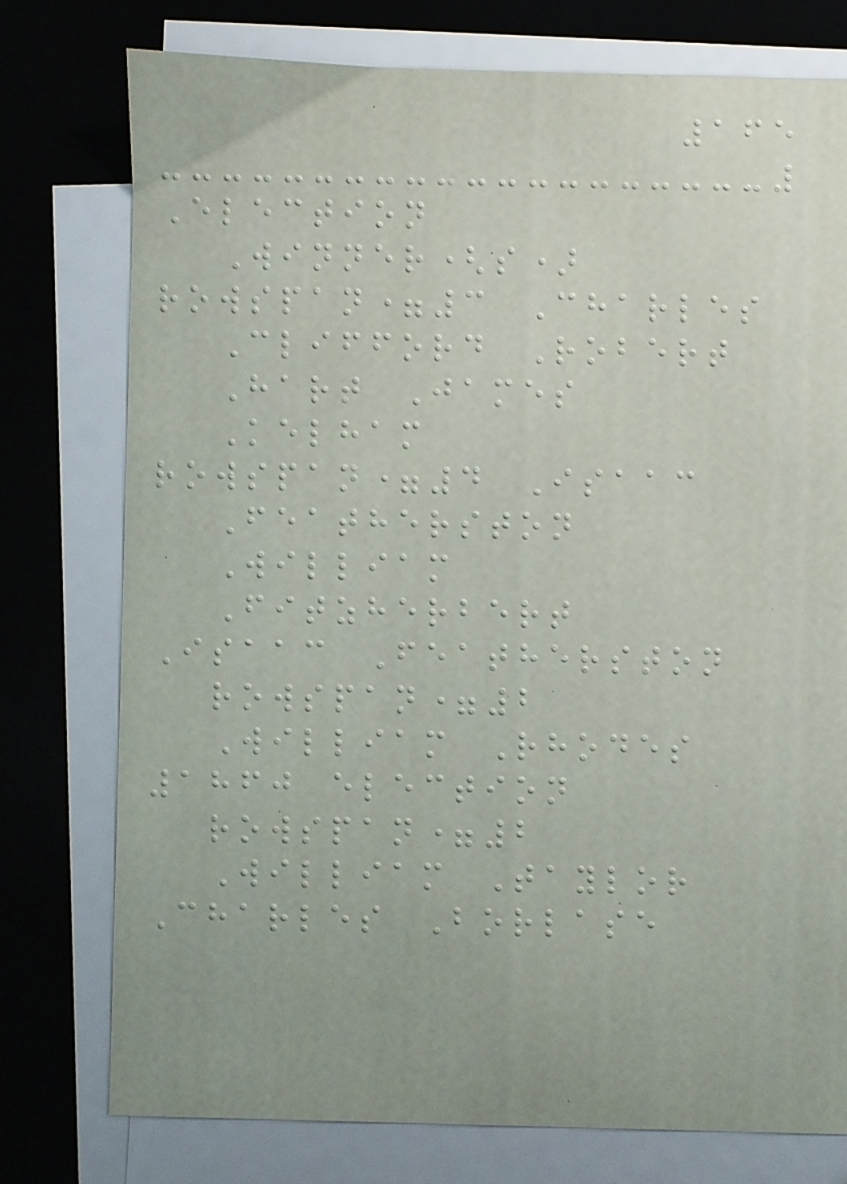165
Election
Winner(s)
rowspan=3 Charles
Clifford Robert
Hart James
Kelham
rowspan=4 Isaac
Featherston
William
Fitzherbert
Isaac Featherston
rowspan=2
William Rhodes
1860 election
rowspan=2
William Taylor
Charles Borlase
